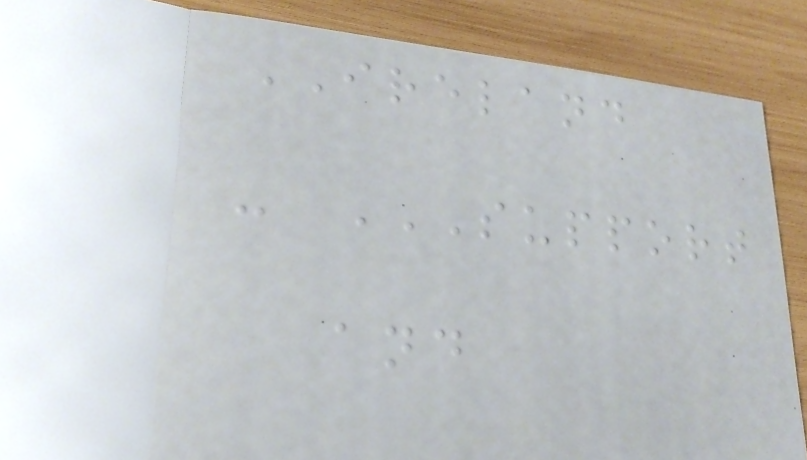IRELAND
- SUPPORT
AND
